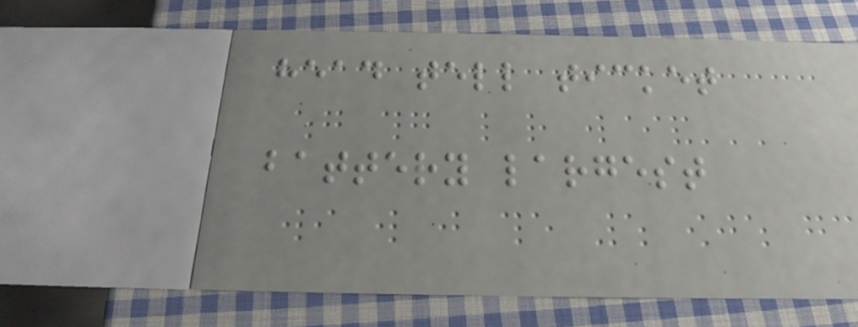head tell ticket
battery largest
